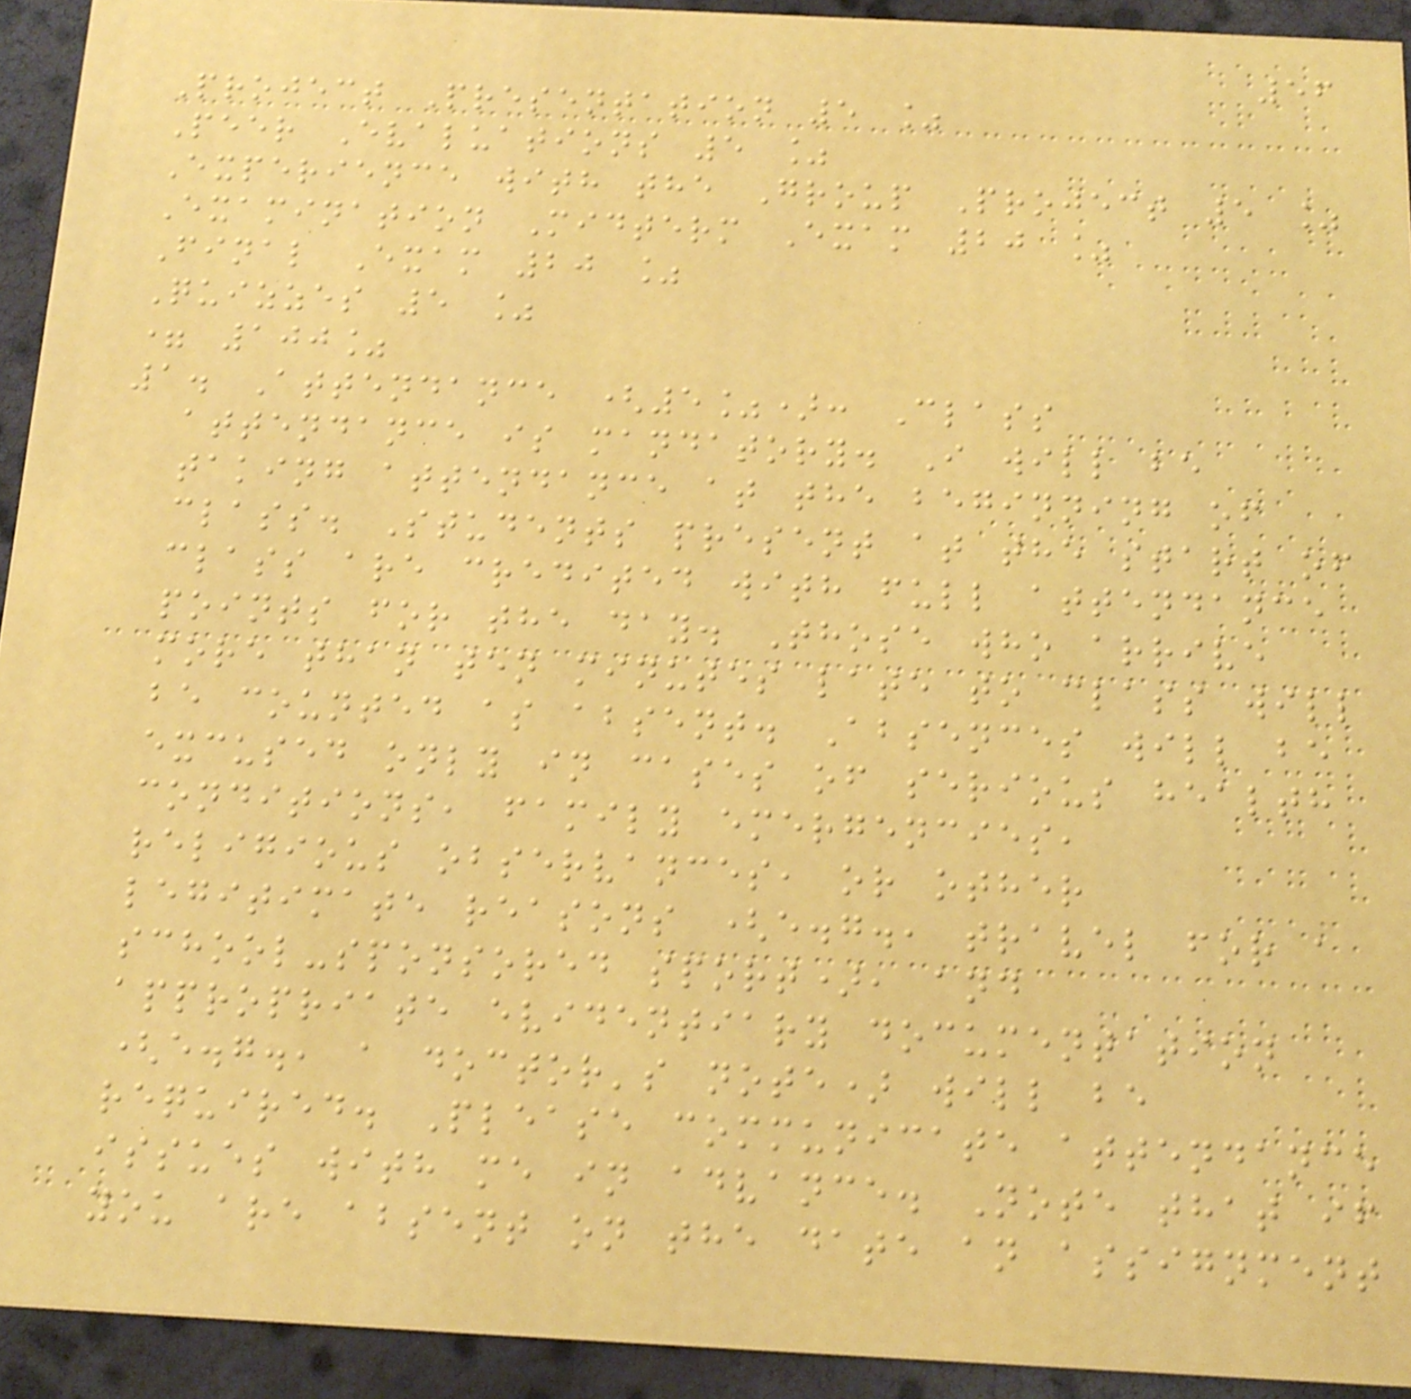56
Project Presentation 5 %
Peer Evaluations 5 %
Experience with the Group Project 5 %
Examination Midterm Exam 20 %
Final Exam 20 %
Quizzes 5 %
= 100%
1. Attendance (5%): Class
attendance is mandatory. I will be
taking attendance at the beginning of
class. Students present at the start of
class are credited with full attendance
points for the day. Those who arrive
more than ten minutes late to class will
be counted as absent. Absences will be
excused only in cases of serious health
conditions, family emergencies,
religious observances, or other
legitimate reasons (e.g., travel for a
school-sponsored sport), and
appropriate evidentiary documentation
(e.g., a doctor's note) will be
required. Please communicate attendance
issues with me in advance. Note that if
you are absent on the date an assignment
